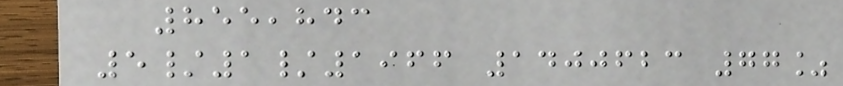855,843
5/1/1966 1400623 77%
